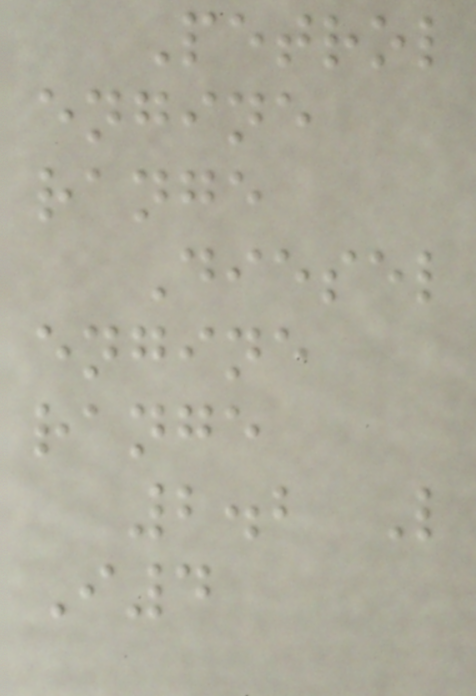Petrol
engine
range
Diesel
engine
range
2.2 L
I4
